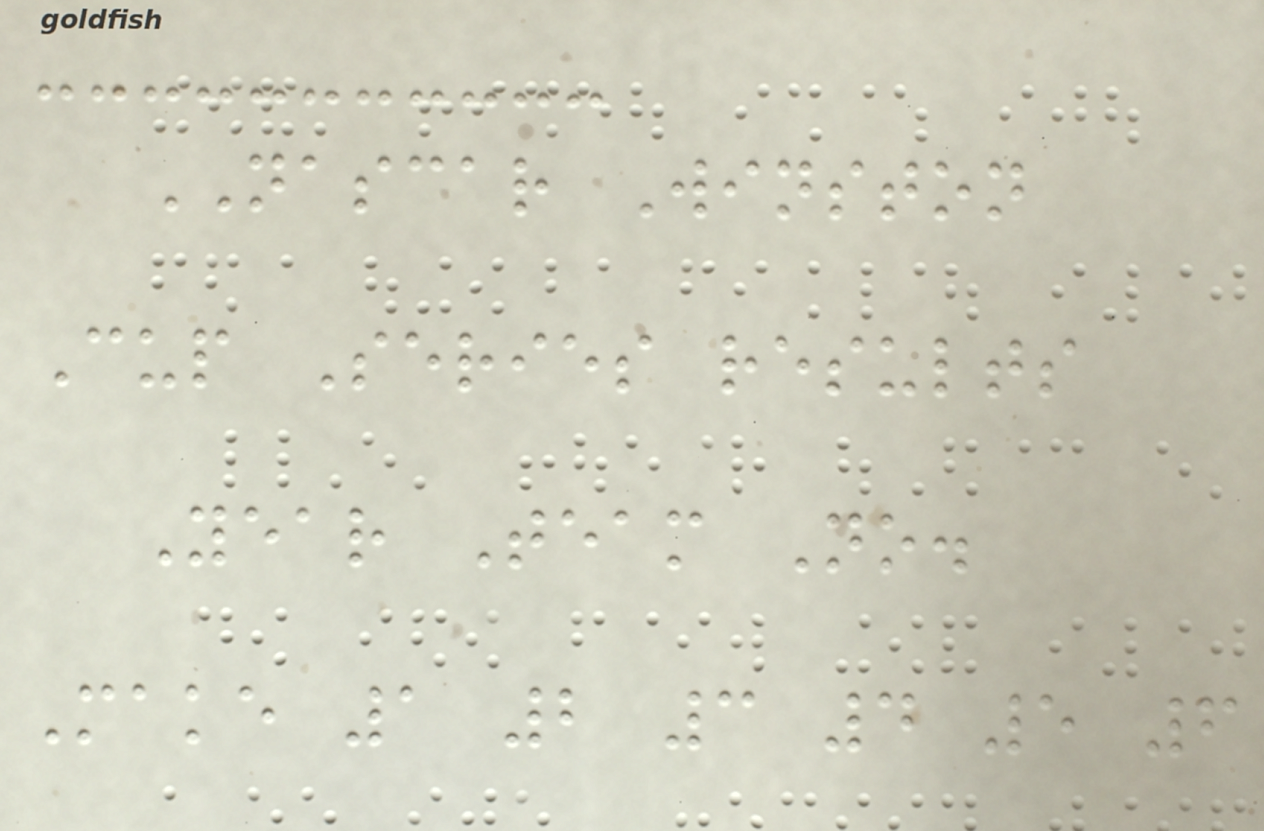NASCAR Winston
Cup Series results
Year Team No.
Make 1 2 3 4 5 6
